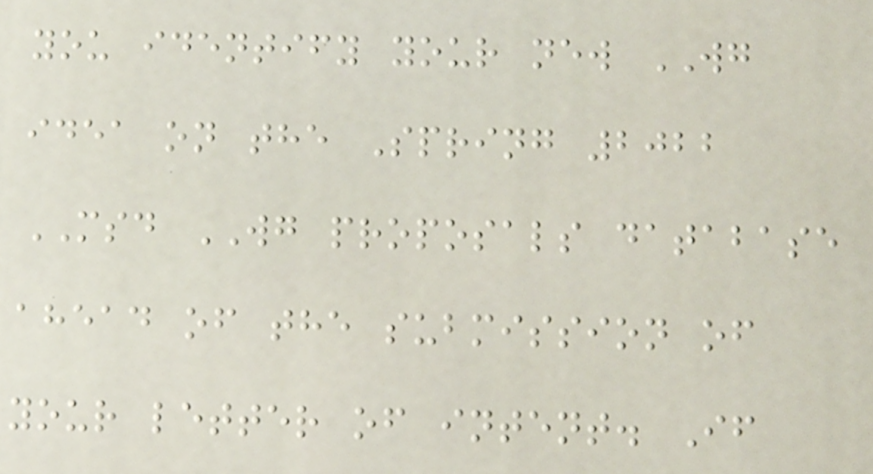you identify your new WG
idea on the Spring 2022
MSD WG proposals database
ahead of the submission of
your letter of intent. If
